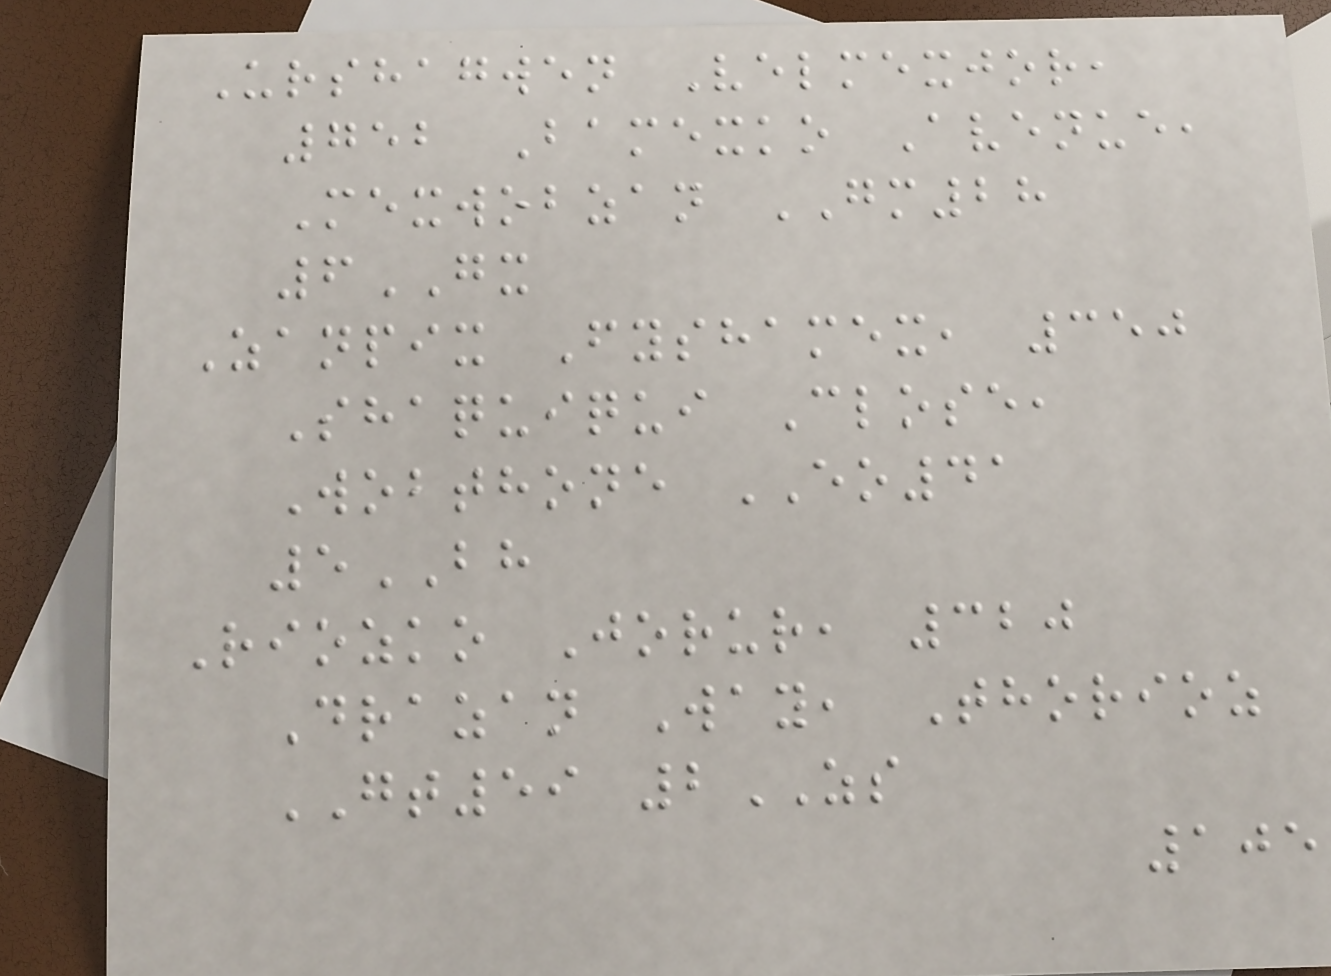Urshagwen Velmexjor,
752 Bamexko Avenue,
Mexwobzan GM28
6GX
Zanpix Fyshamex, 350
Shaquiqui Close,
Wobthone EO41
5BH
Riozko Jorur, 320
Drazan Way, Thorioz
GT59 2ZS
105
